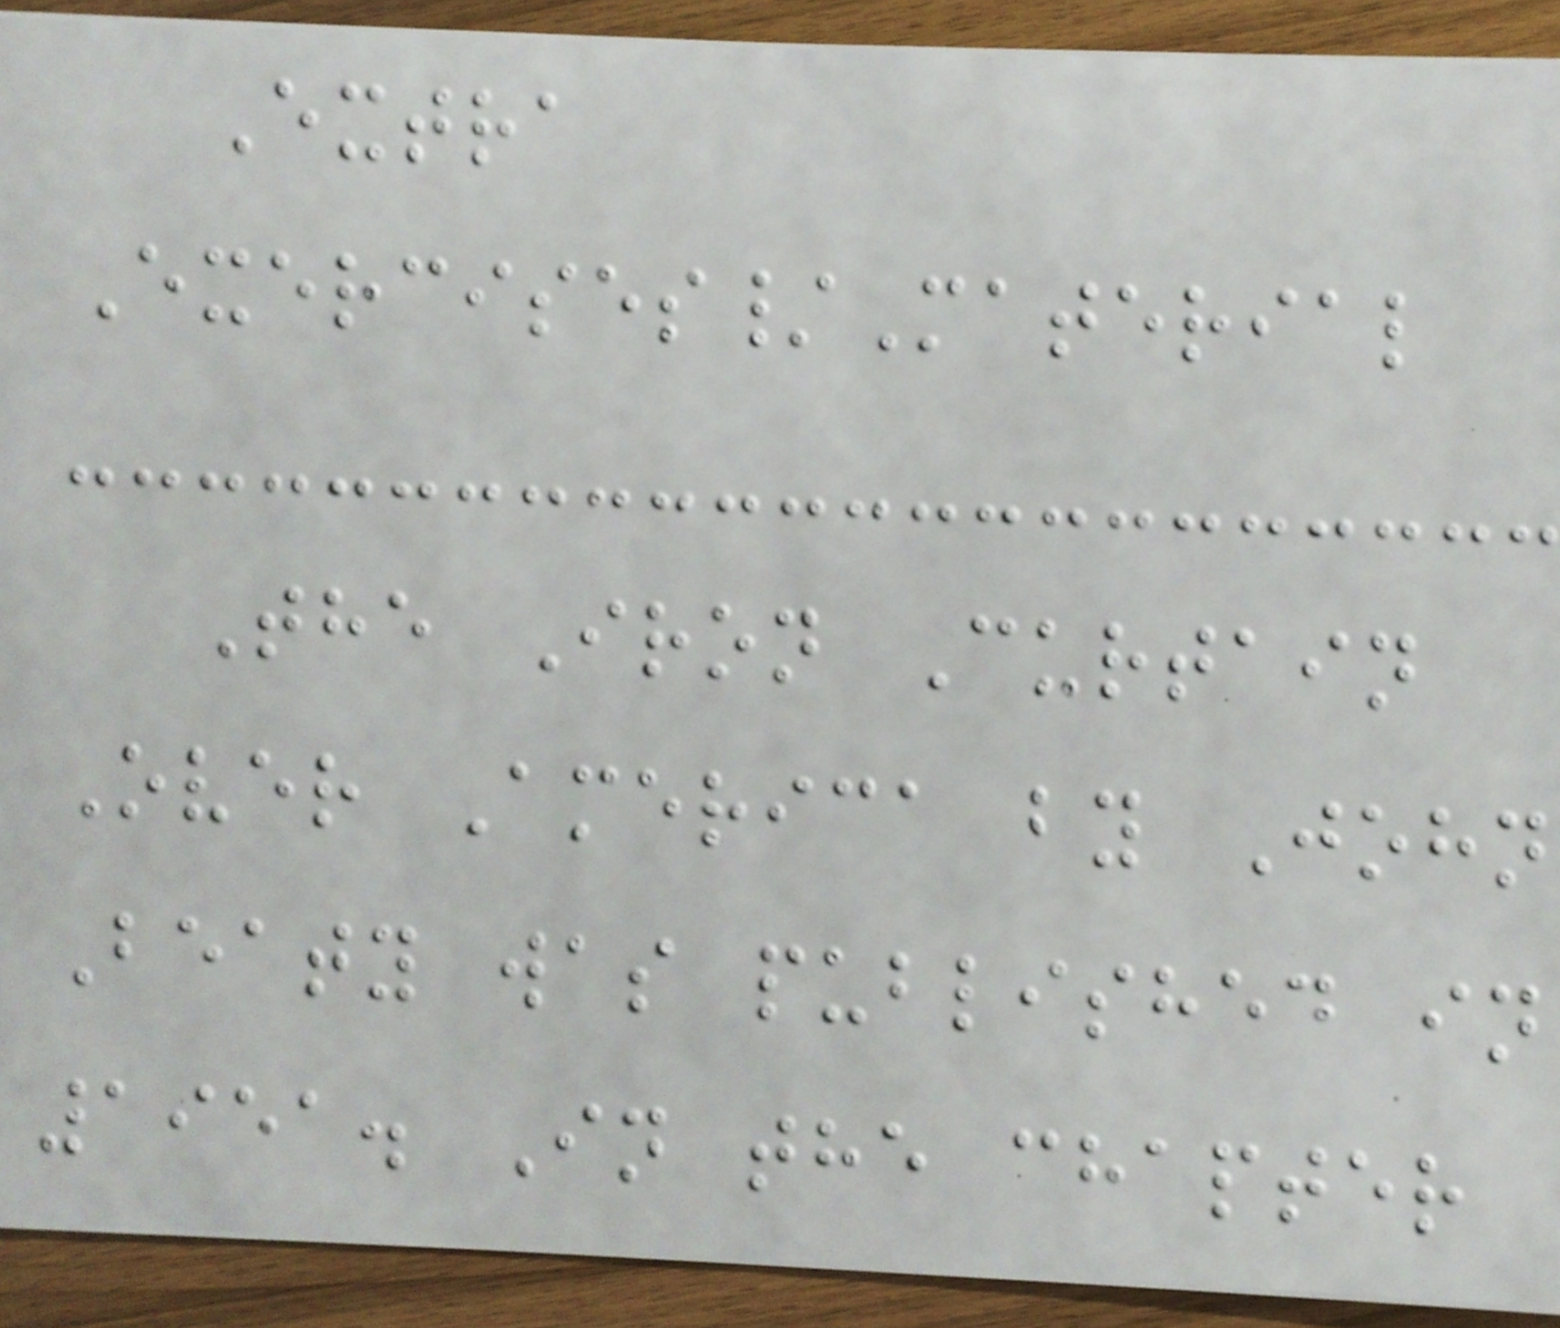Extra
Exercises/Material
The Iron Curtain
Over America by John
Beaty was published in
1951. In the chapter
